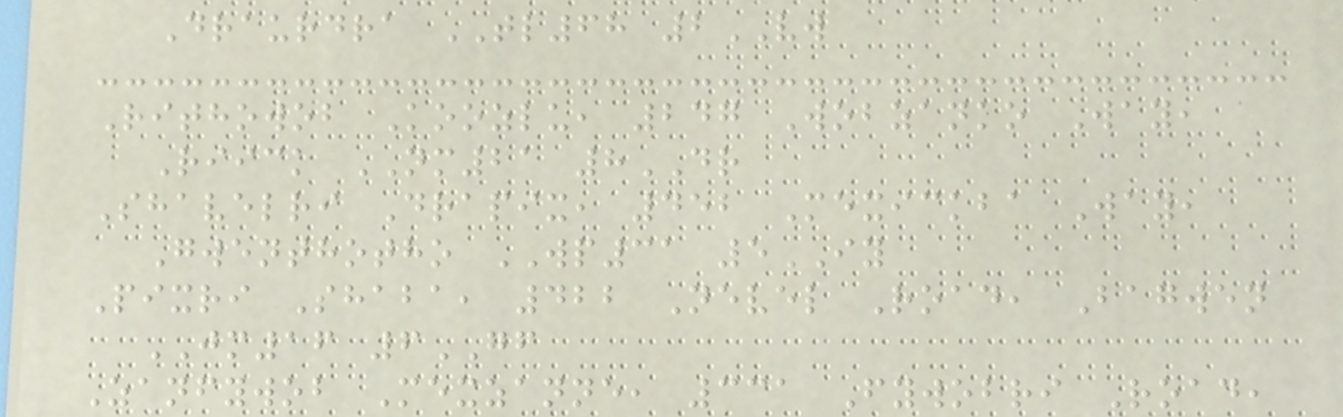Draurdra TL68 2VW
Rithowob Koozlu, 247 Wobzanko Way,
Riick NM21 8DR
Shavelri Drapix, 452 Mexickba Way,
Gwenthotho WP31 5IY
Pixri Shaba, 422 Nevel Road, Bagwen
JM16 6GF
Zanfywob Mexzanne, 331 Fywobri Road,
